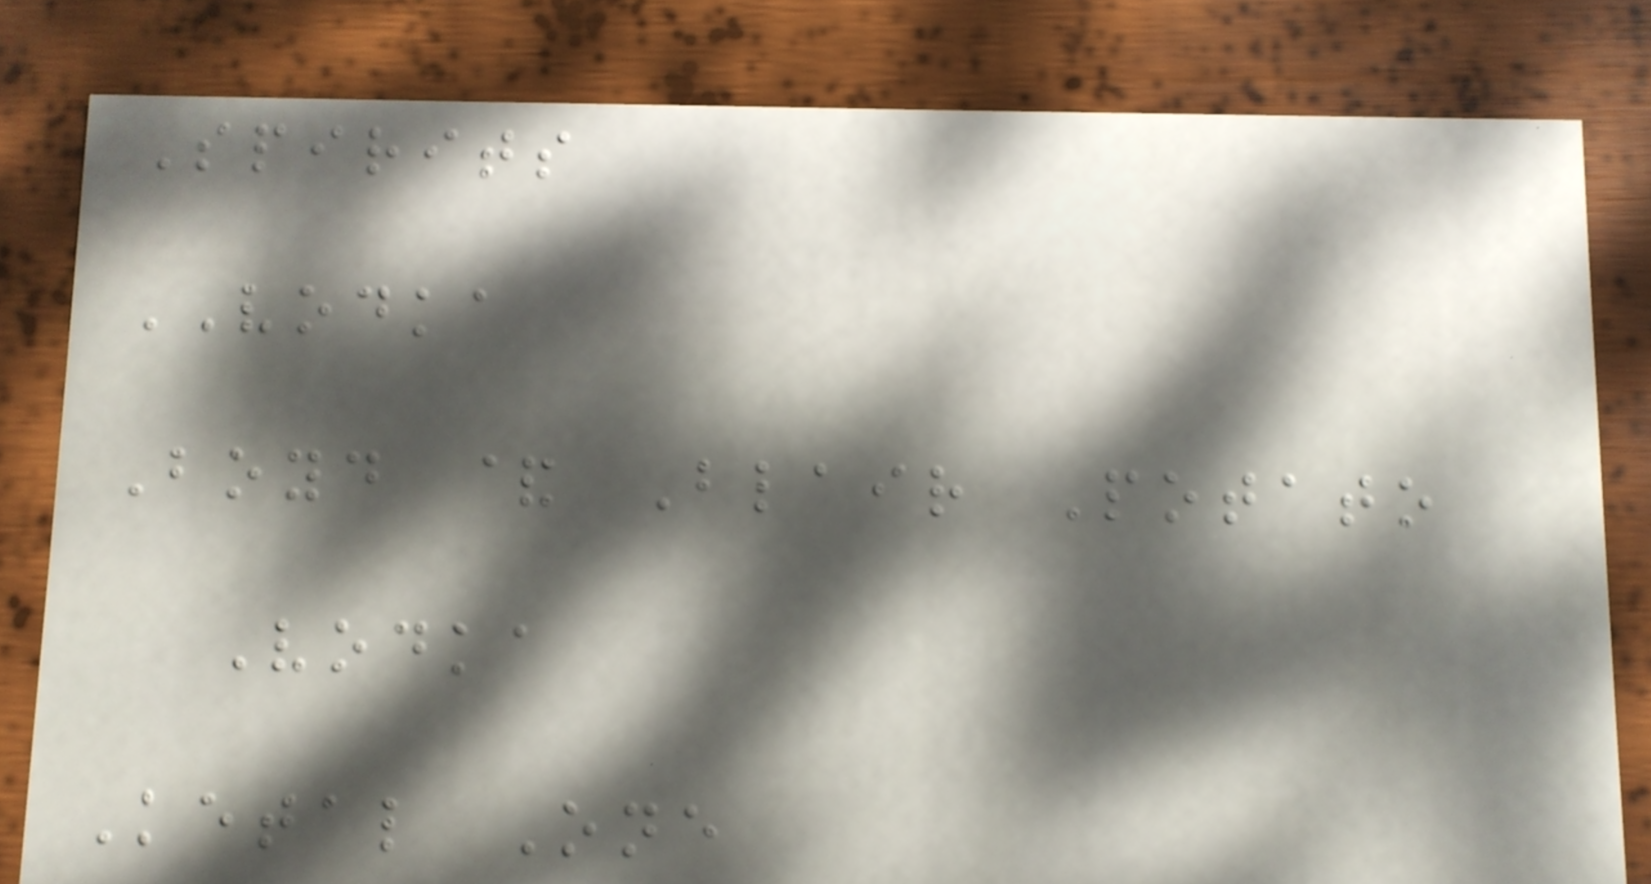Spirits
VODKA
Boyd & Blair Potato
Vodka
Ketal One
